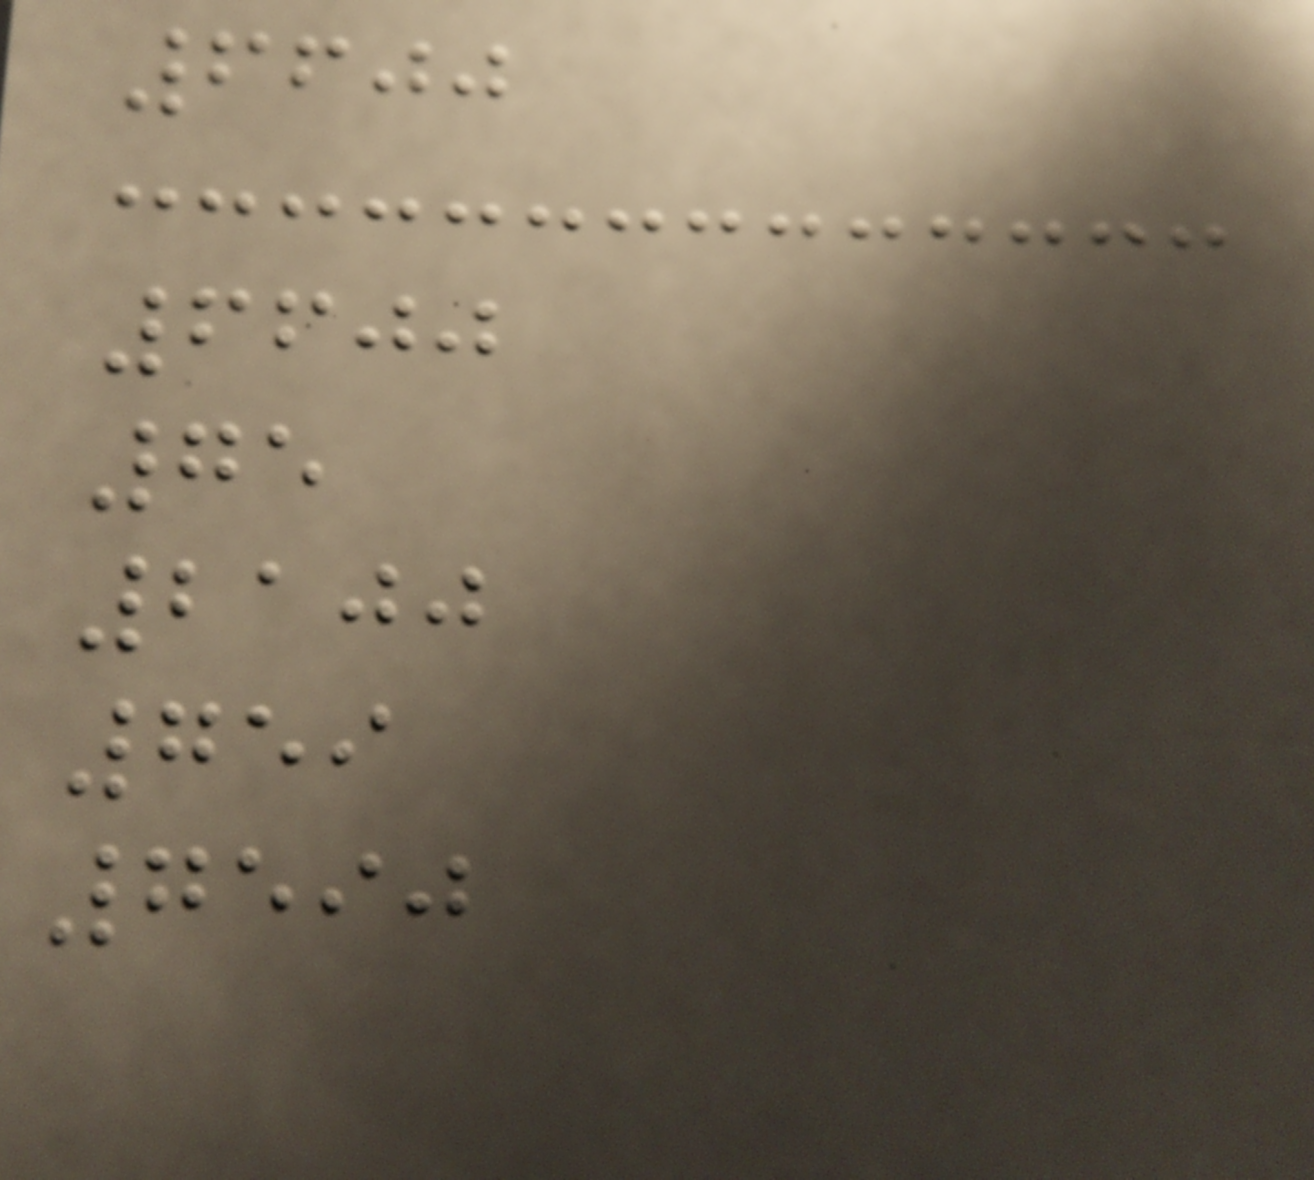6600
6600
75
2100
759
7590
